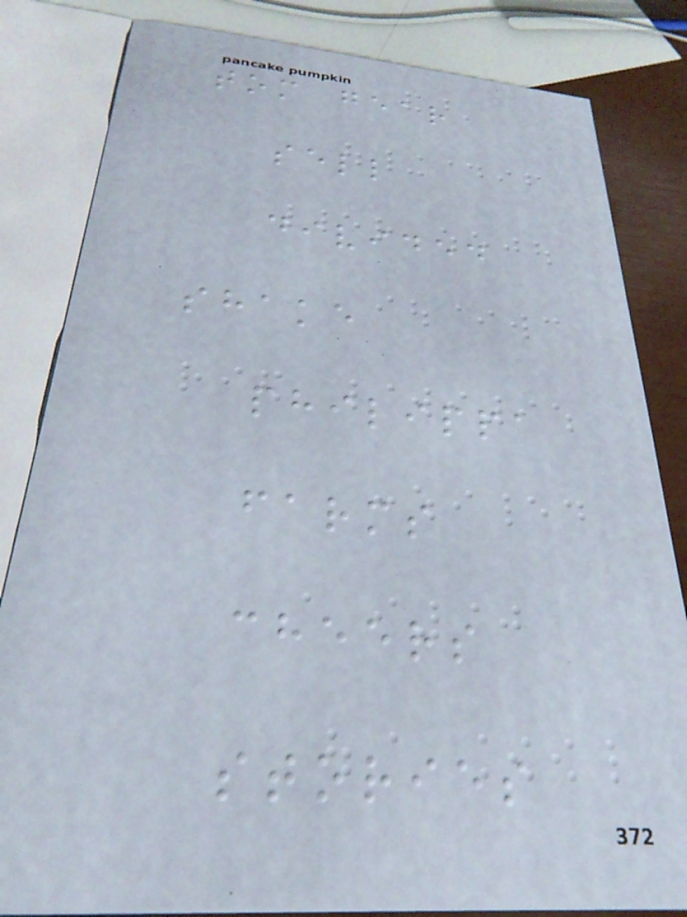tom gear
sell
divided
shake
philippa
farms
cheers
stories
